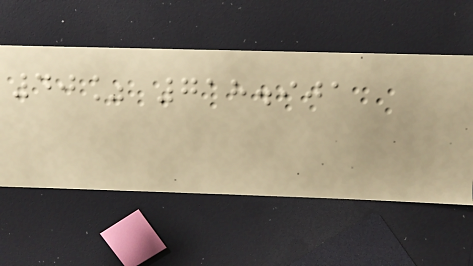40% 718.901
